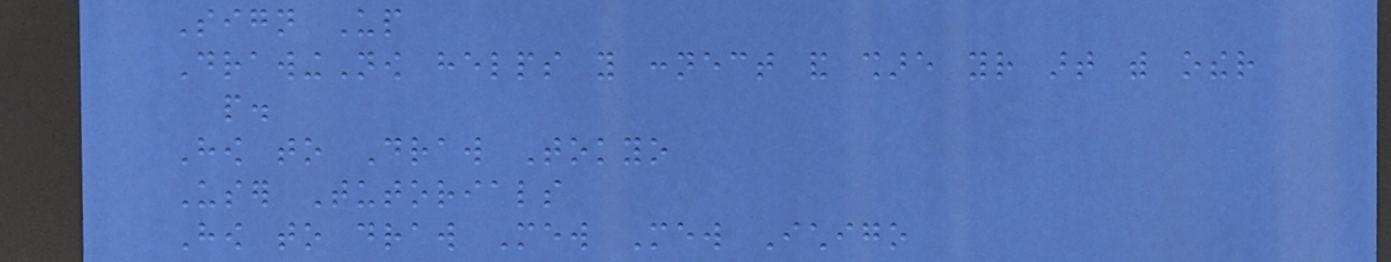Sign Up
DrawingNow helps you connect and share your art with other
people.
How to Draw Tokyo
User Tutorials
How to draw Mew Mew Ichigo
